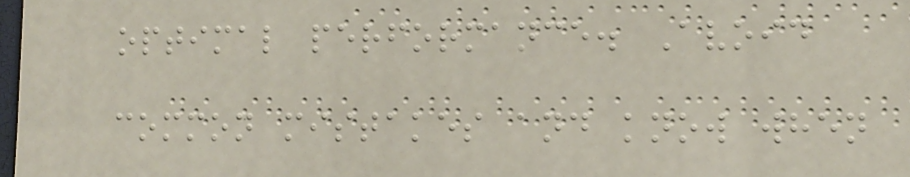optimal performance. Avoid
common mistakes and know when
